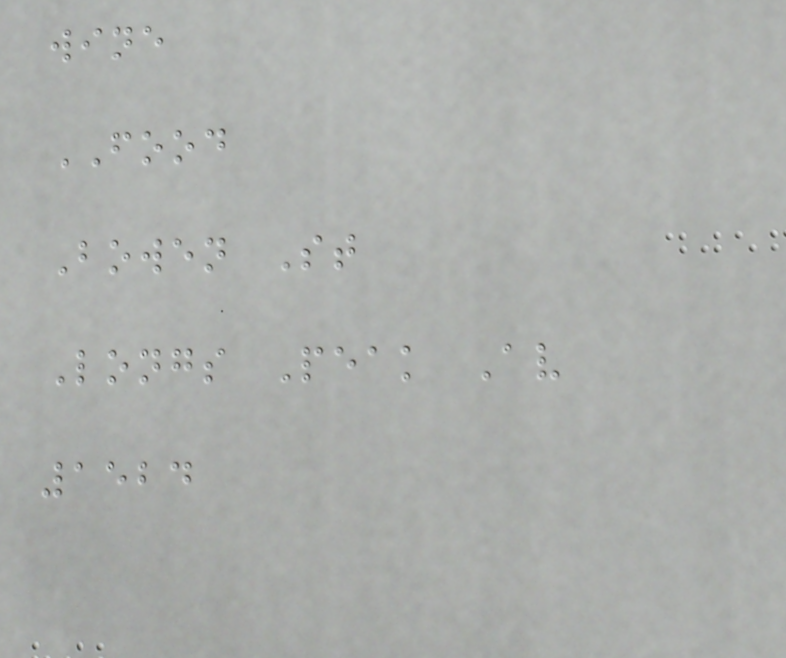wine
FOOD
Bowen St
Longs Peak Av
1524
